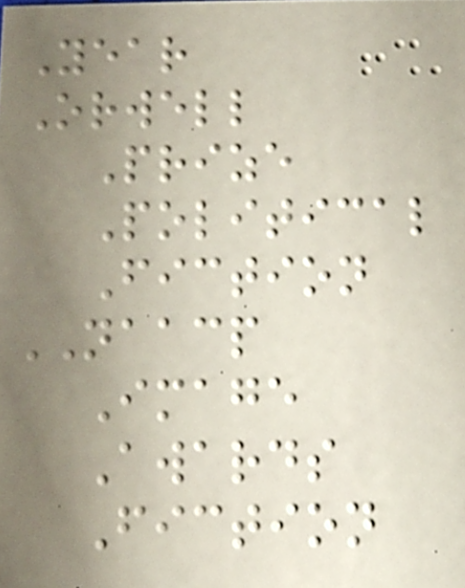Year
Orwell
Prize
Political
Fiction
NAACP
Image
Awards
Fiction
